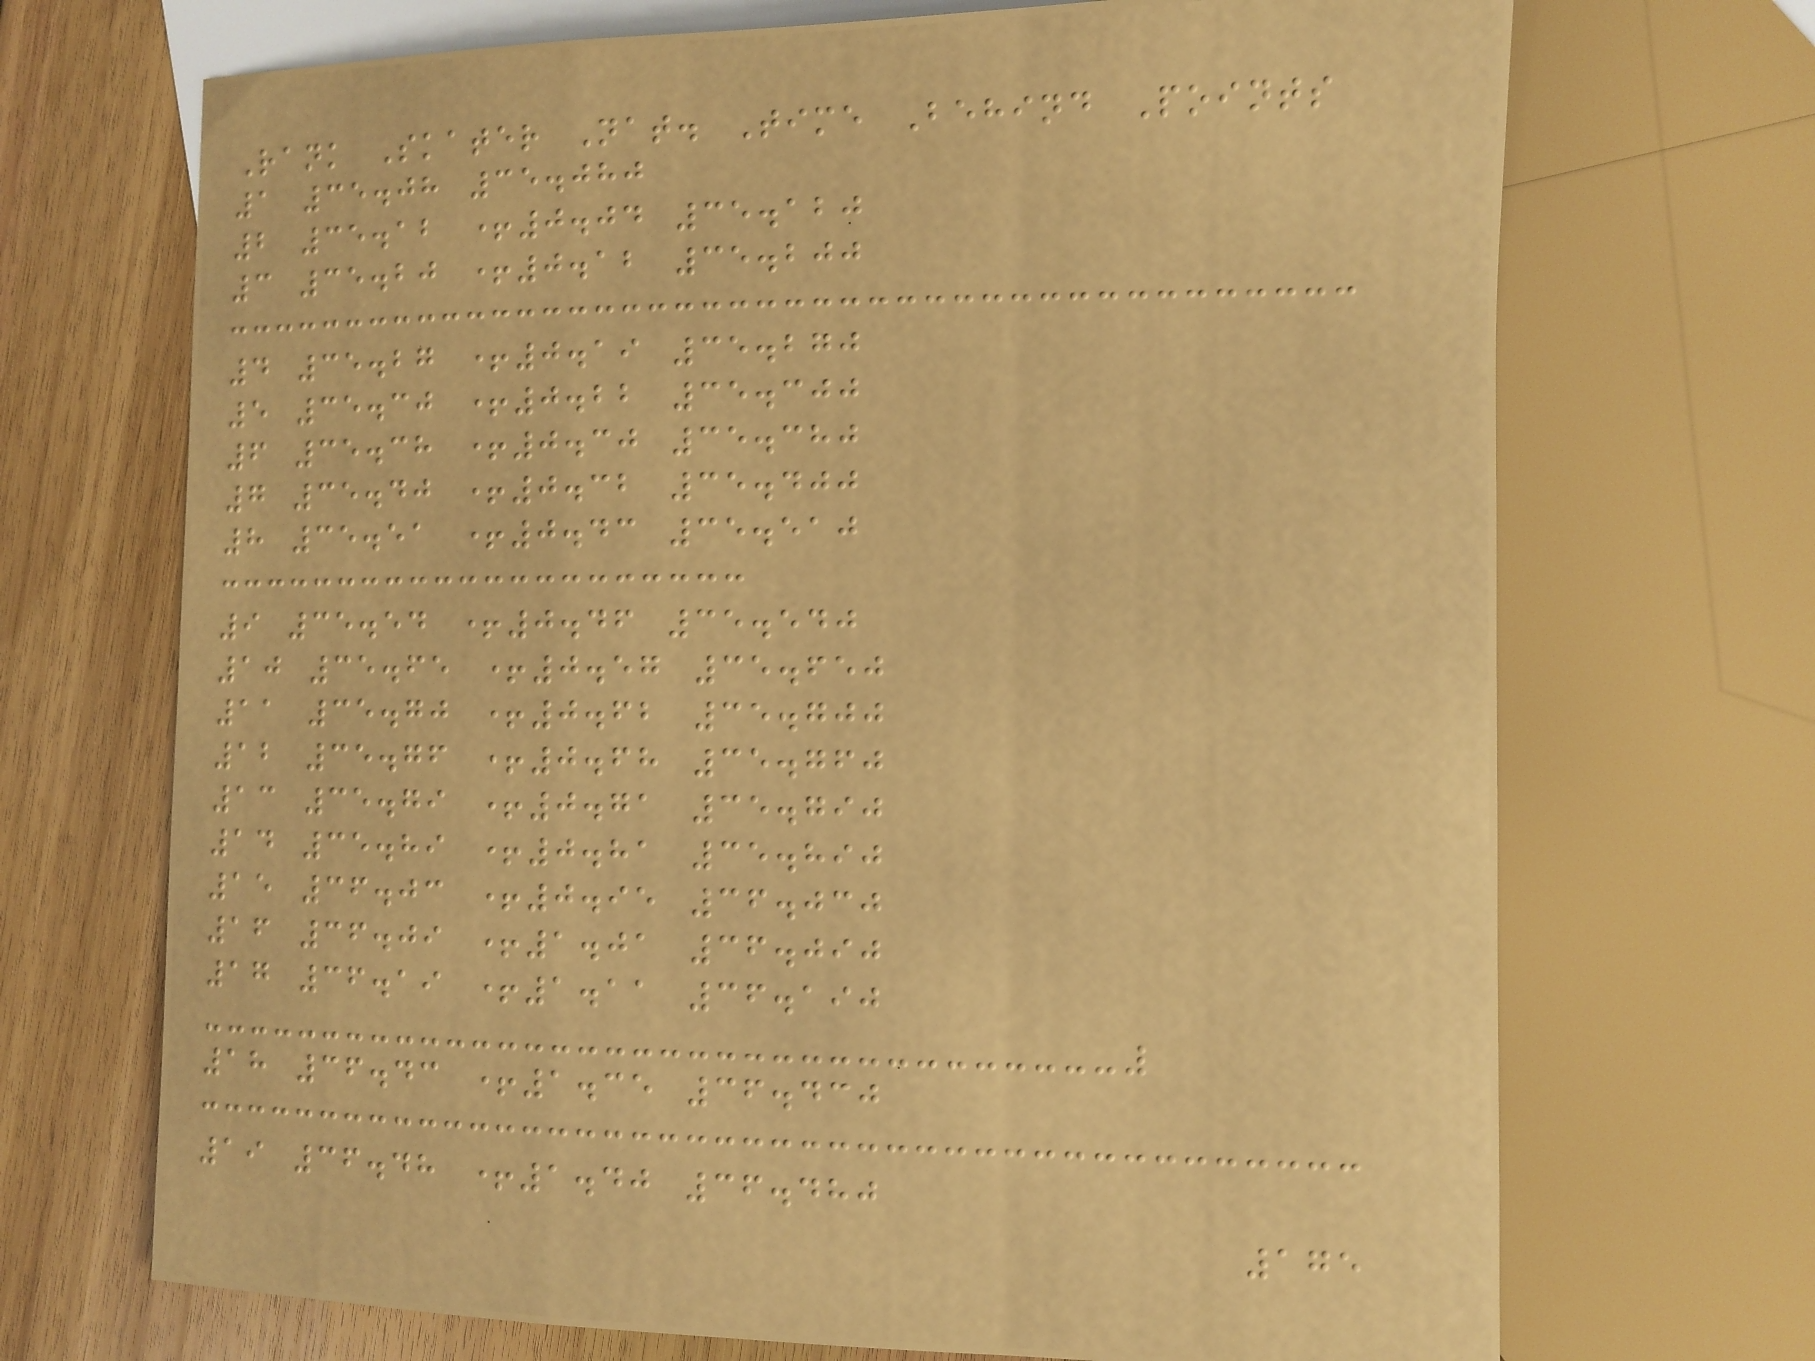Rank Skater Nat. Time Behind Points
1 35.08 35.080
2 35.12 +0.04 35.120
3 35.20 +0.12 35.200
4 35.27 +0.19 35.270
5 35.30 +0.22 35.300
6 35.38 +0.30 35.380
7 35.40 +0.32 35.400
8 35.51 +0.43 35.510
9 35.54 +0.46 35.540
10 35.65 +0.57 35.650
11 35.70 +0.62 35.700
12 35.76 +0.68 35.760
13 35.79 +0.71 35.790
14 35.89 +0.81 35.890
15 36.03 +0.95 36.030
16 36.09 +1.01 36.090
17 36.19 +1.11 36.190
18 36.43 +1.35 36.430
19 36.48 +1.40 36.480
175
